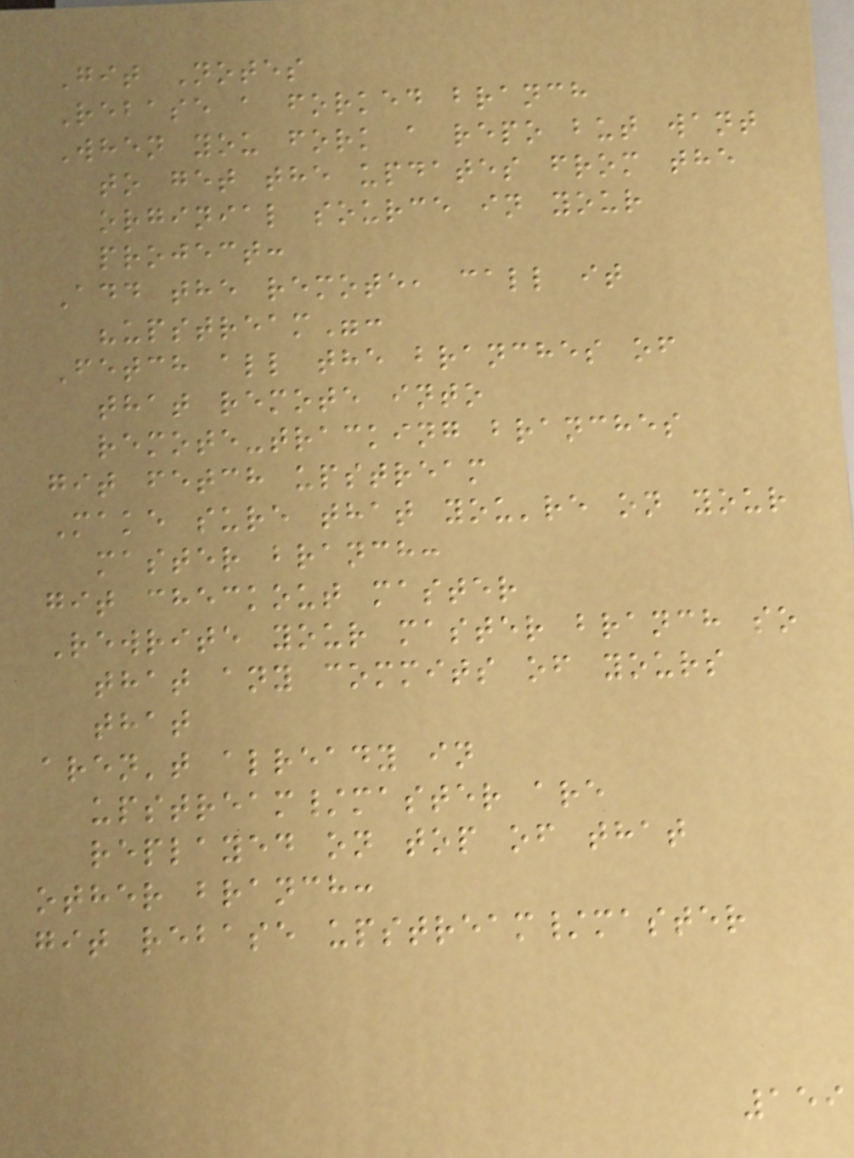Git Notes
Rebase a forked branch
When you fork a repo but want
to get the updates from the
orginial source in your
project:
Add the remote, call it
"upstream":
Fetch all the branches of
that remote into
remote-tracking branches
git fetch upstream
Make sure that you're on your
master branch:
git checkout master
Rewrite your master branch so
that any commits of yours
that
aren't already in
upstream/master are
replayed on top of that
other branch:
git rebase upstream/master
159
